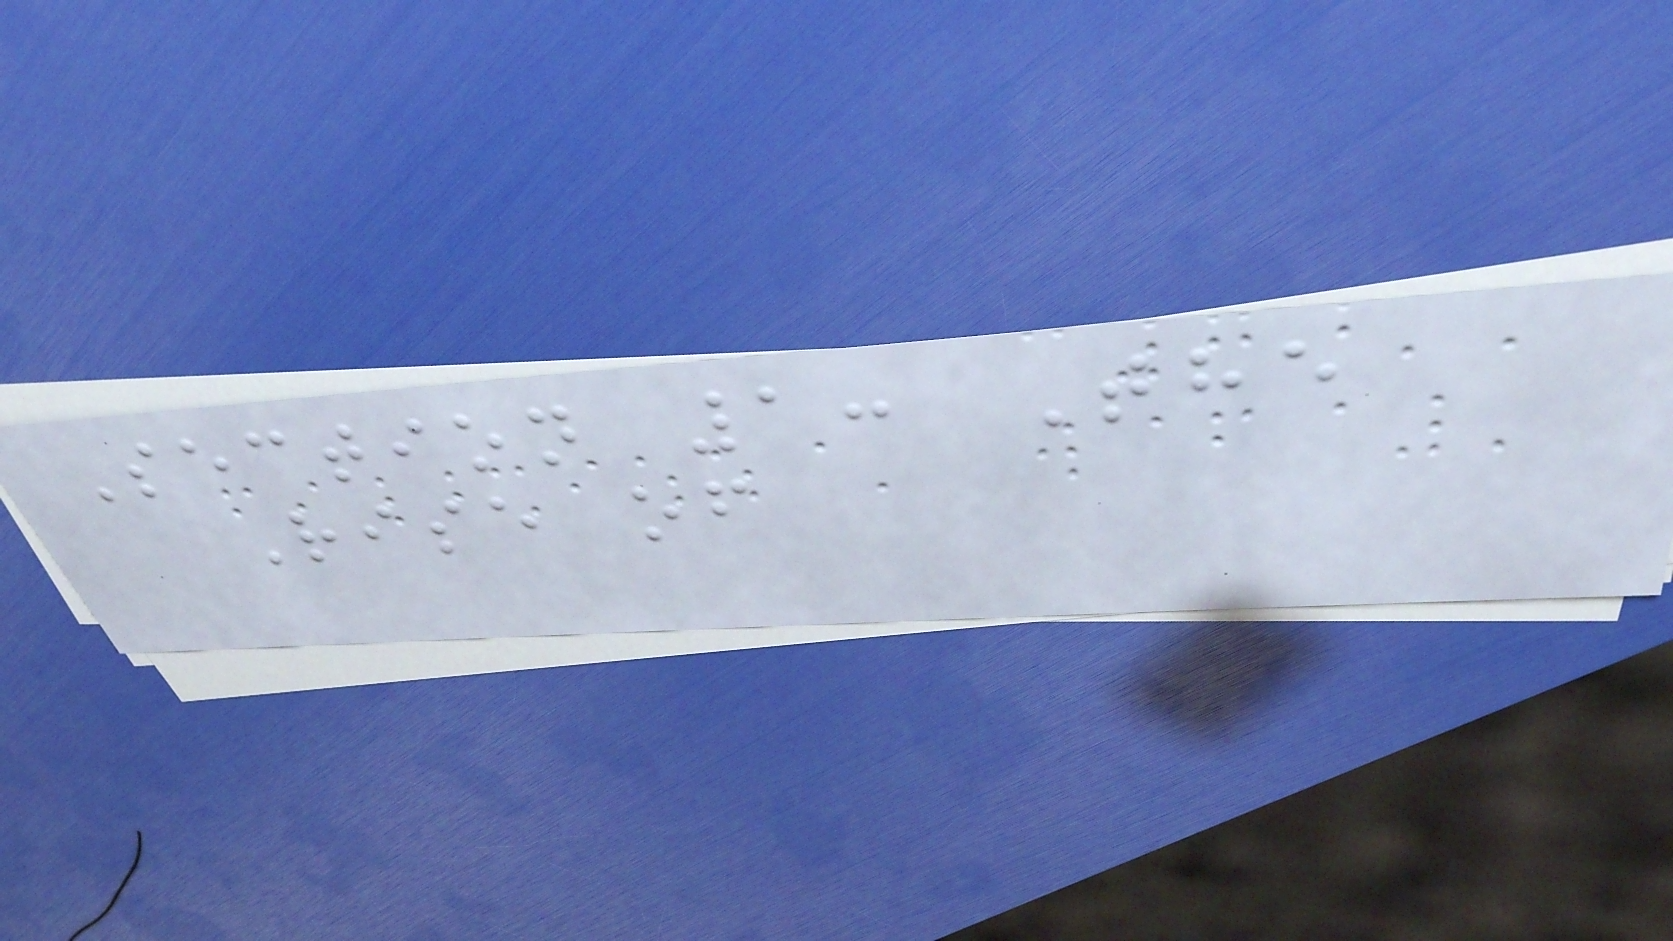Section 1: The
Rise of
